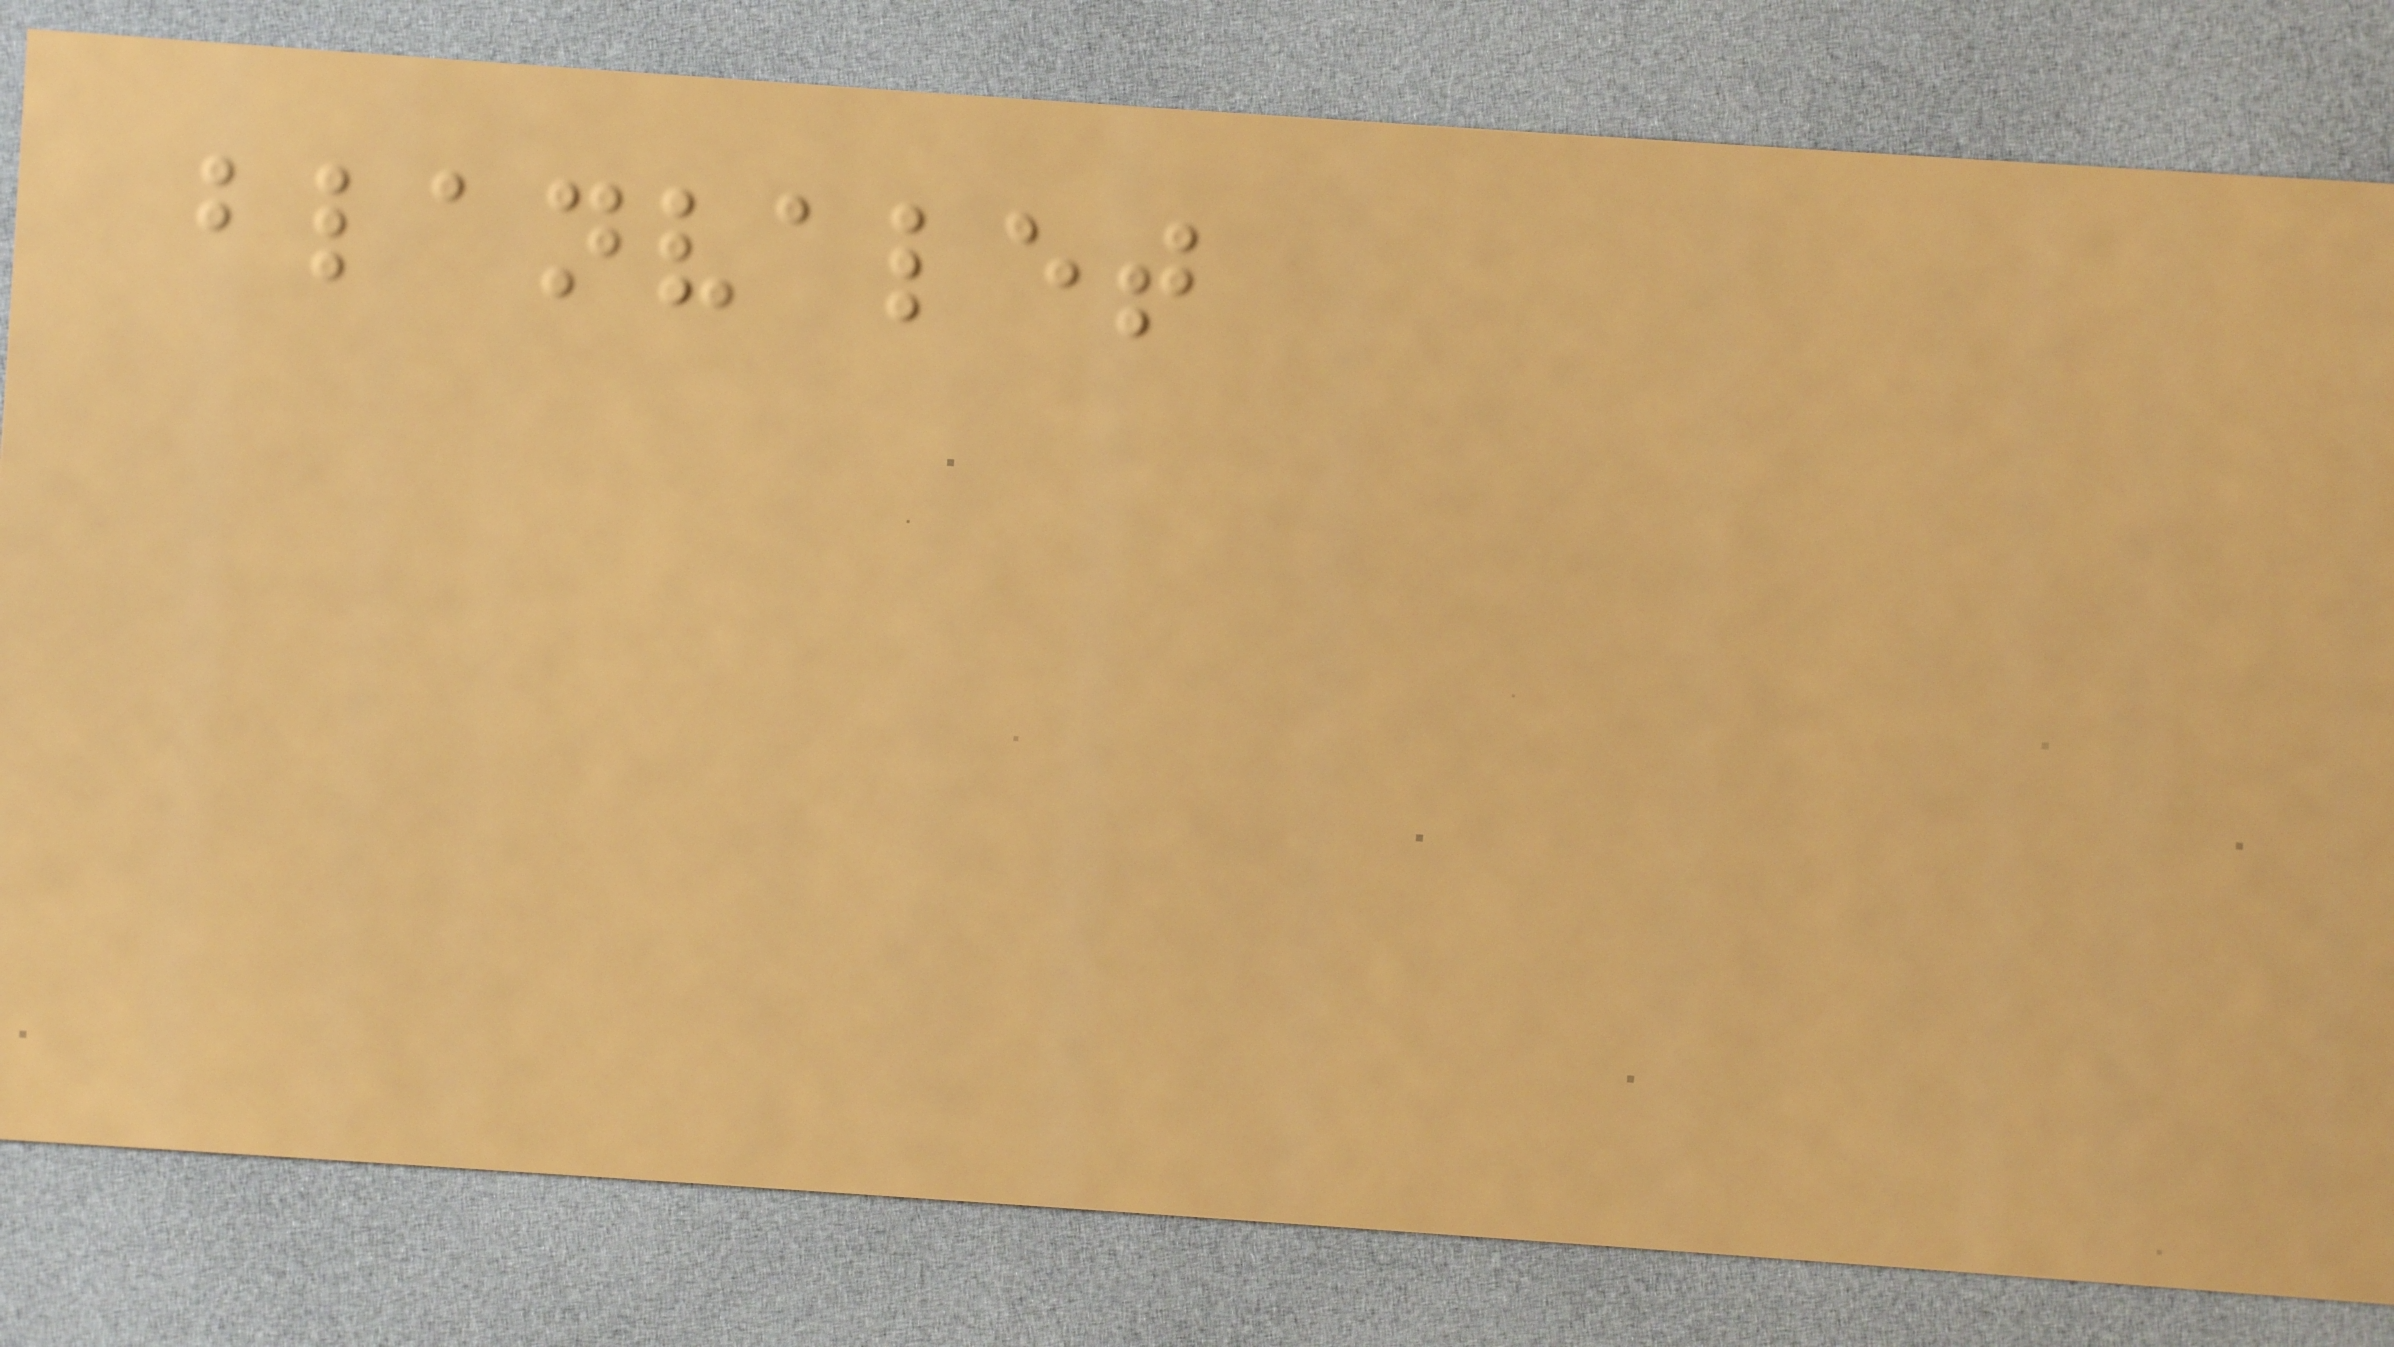blanvalet
